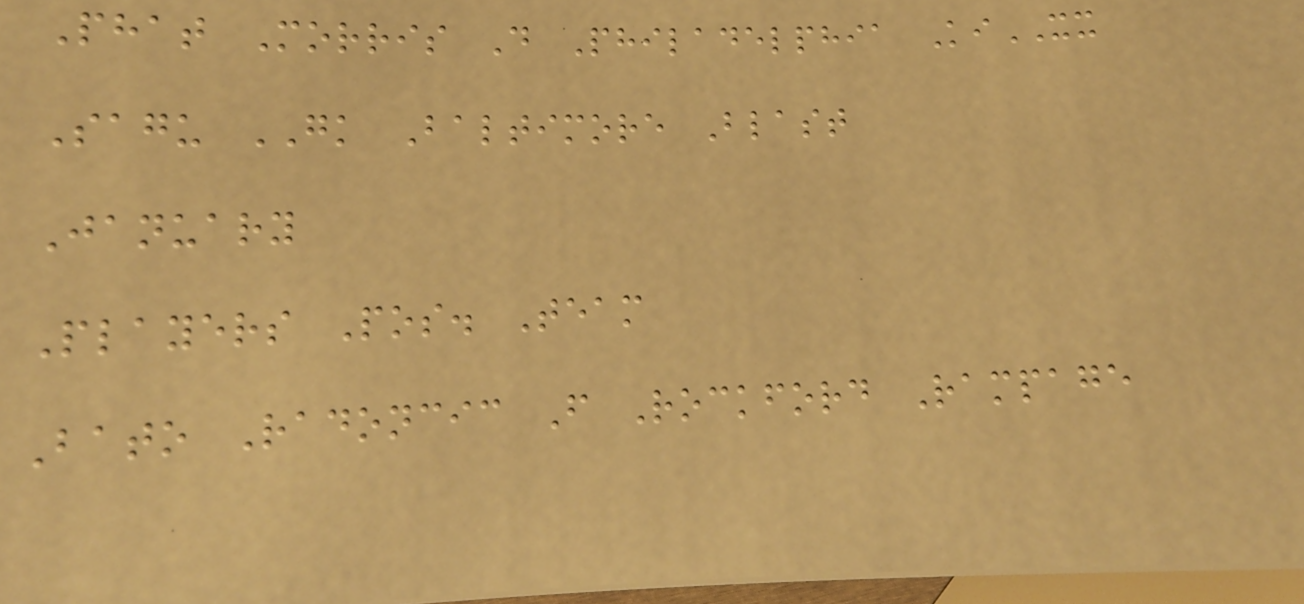Phat Morris D Philadelphia KiXX
Sagu GK Baltimore Blast
January
Players Pos. Team
Bato Radoncic F Rockford Rampage
